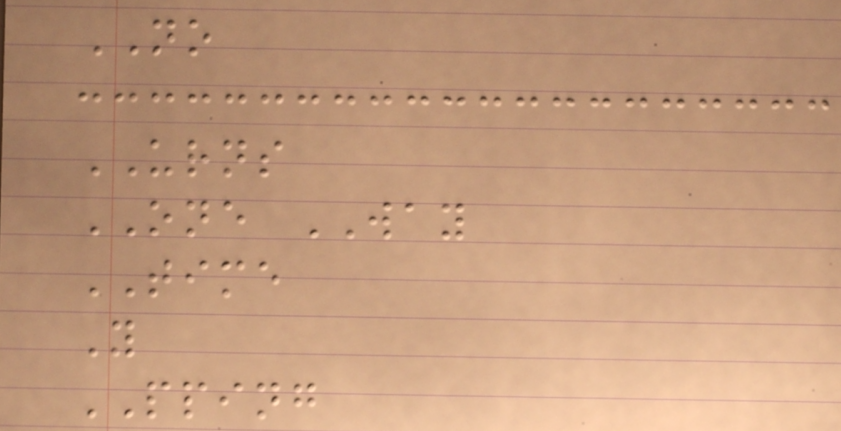NO
URNS
ONE WAY
TIME
Y
PPING
